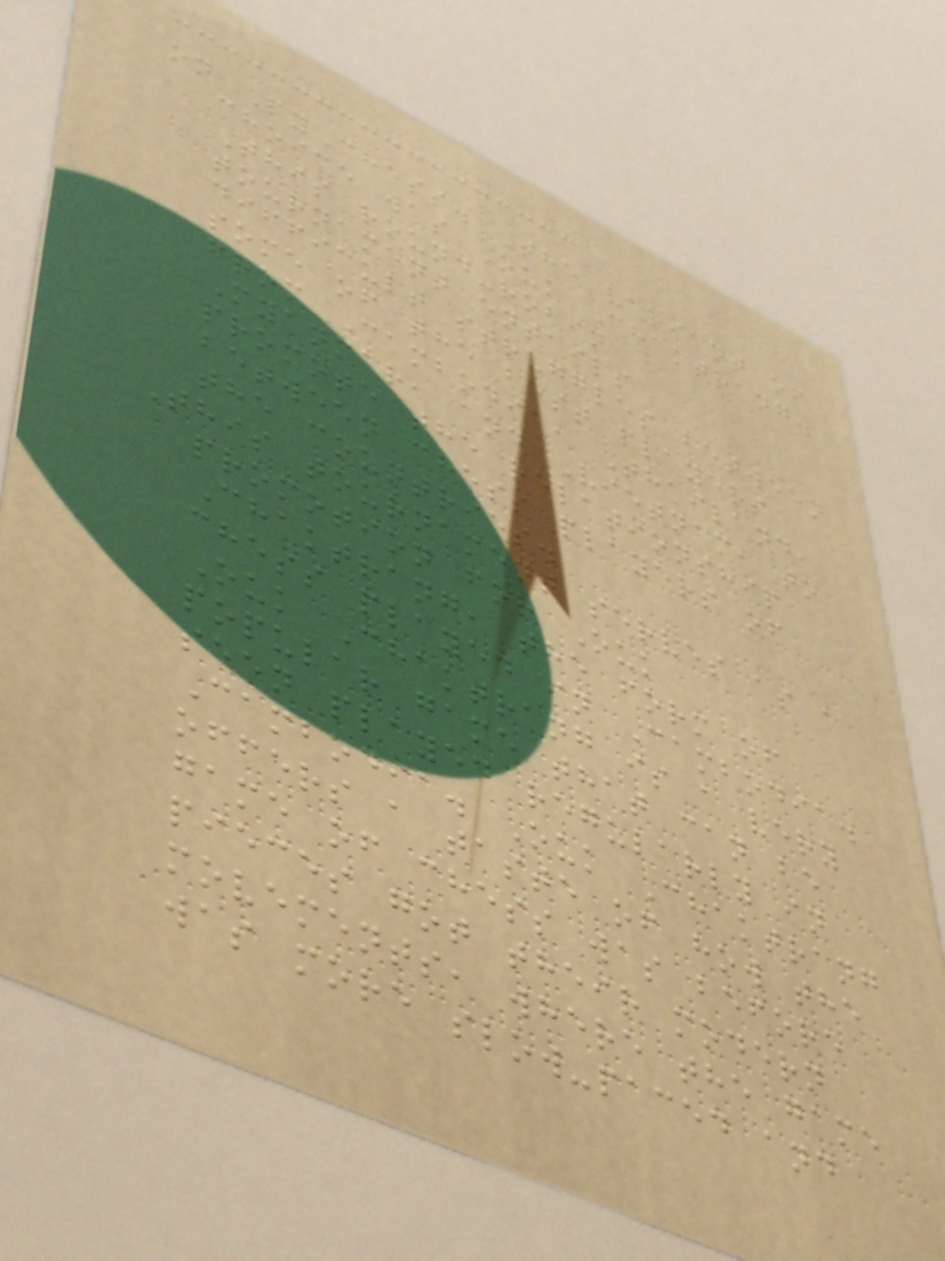on PyChess. The variant of
choice was Ouk Chaktrang.
This round-robin
tournament entails
difficult struggles between
some of the best players
from Cambodia, Thailand,
Myanmar, and Vietnam, to
promote the relationship
between chess players of
the countries.
This tournament serves as a
promotion for Ouk
Chaktrang, the form of
chess played in Cambodia.
Ouk Chaktrang is a very
popular game that can be
seen played regularly in
Cambodia. Ouk Chaktrang
offers a taste of how the
game of chess was before
pieces got their modern
movements, where the game
was more slow-paced and
